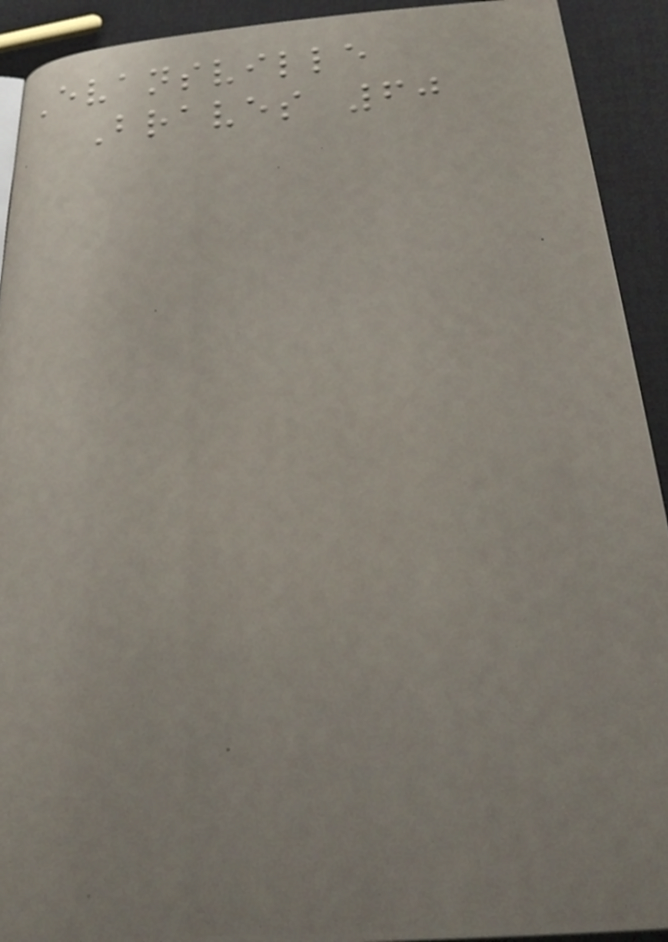Evansville
Braves 60
